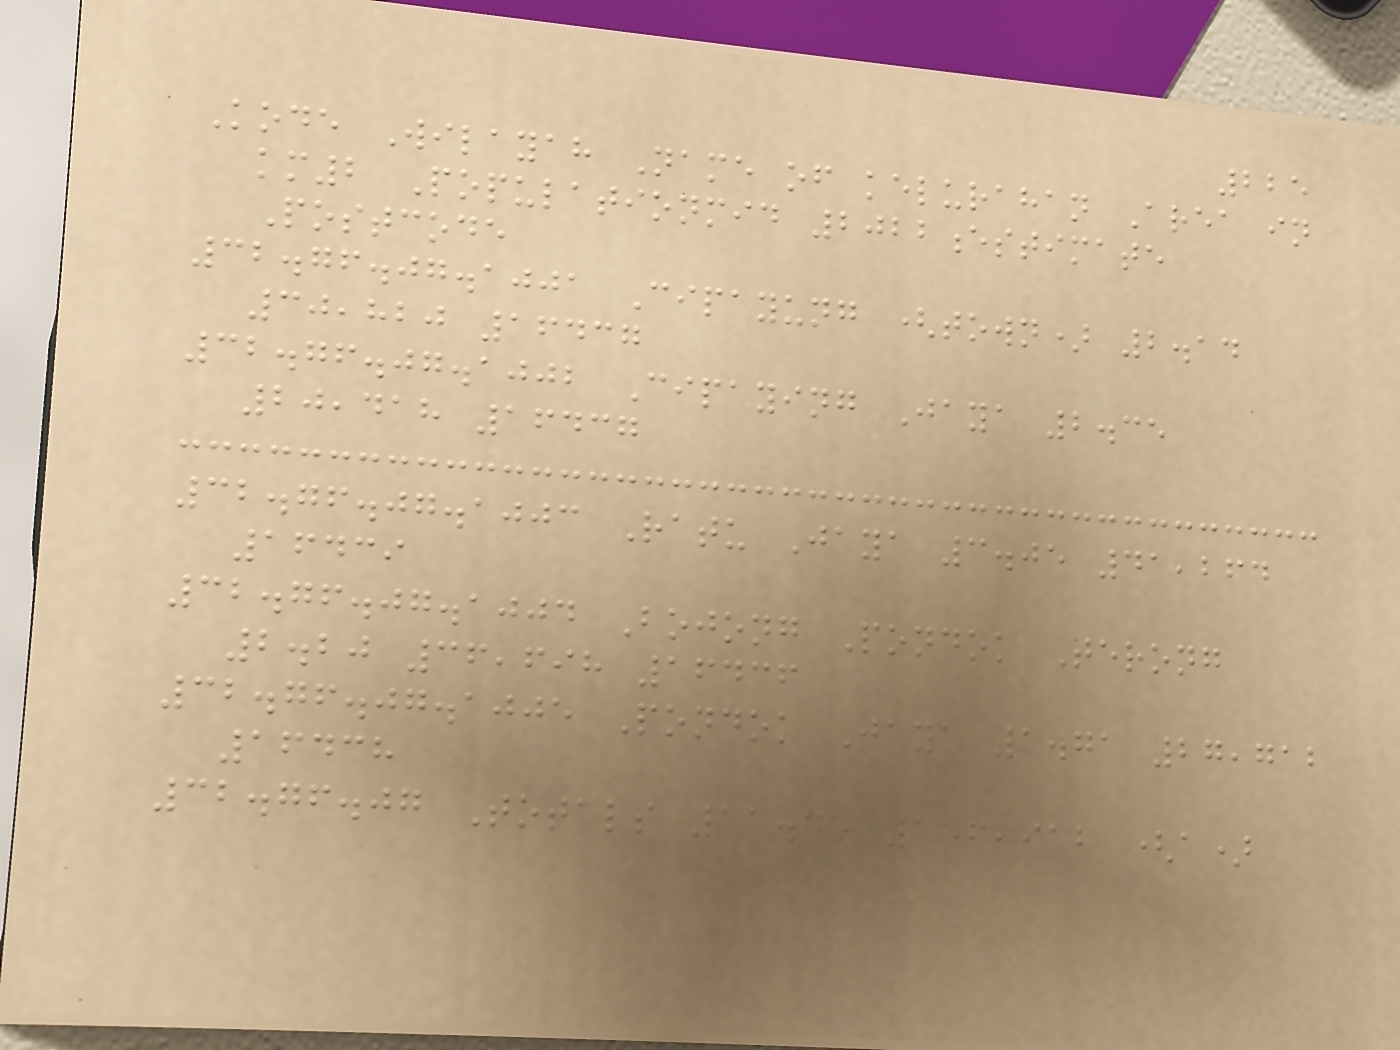225
Kode Wilayah Name of kelurahan Area in
km2 Populationmid 2022estimate
Postcode
32.76.07.1001 Cipayung (town) 2.14
30,820 16437
32.76.07.1002 Cipaying Jaya 2.35
20,418 16437
32.76.07.1003 Ratu Jaya 3.05 41,264
16439
32.76.07.1004 Bojong Pondok Terong
2.20 36,698 16436
32.76.07.1005 Pondok Jaya 1.71 27,712
16438
32.76.07 Totals 11.45 156,912 (a)
